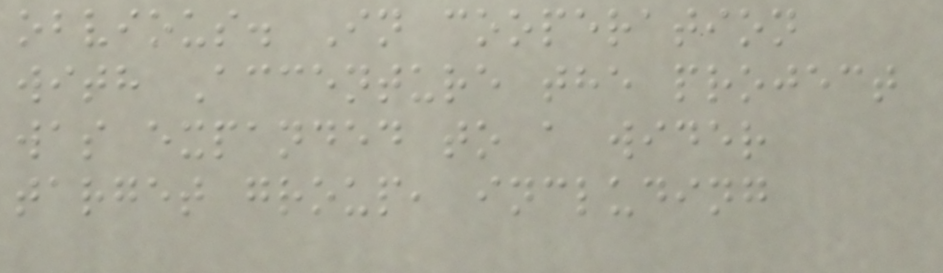obvious. In cooperation
with Accenture the project
was expanded to a wider
target group, including
